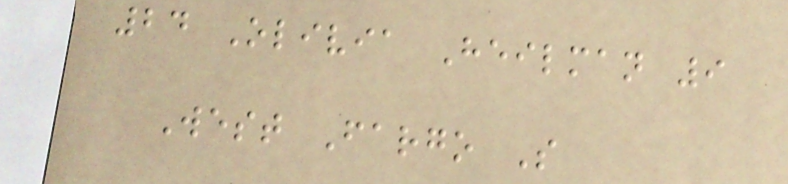24 Olivia Heilman 9
West Fargo S
